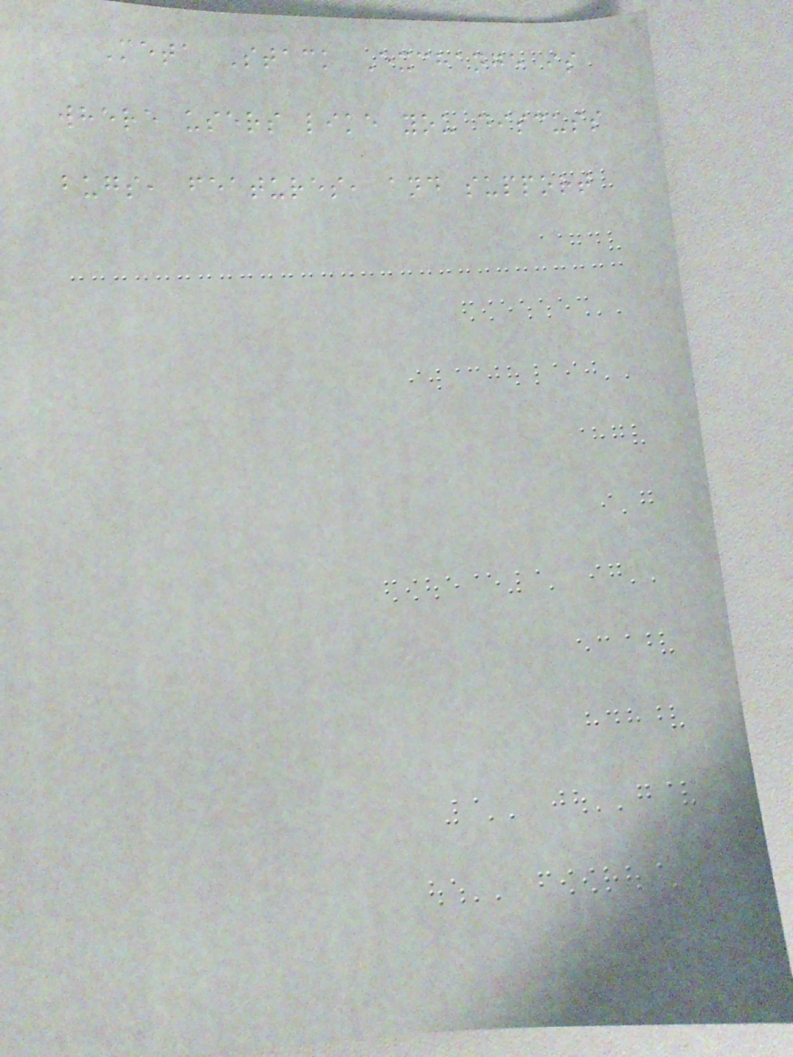Meta Stack Exchange is
where users like you discuss
bugs, features, and support
